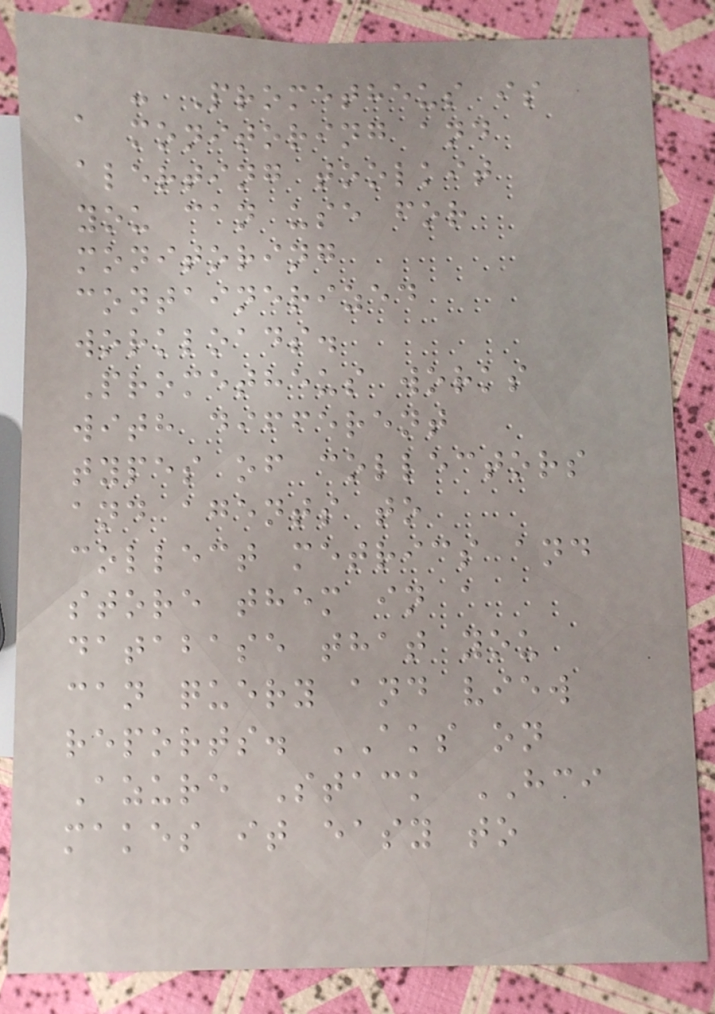- Prometheus is
a monitoring and
alerting toolkit
you can use for
monitoring
containerized
workloads.
Prometheus works
with different
types of collectors
and agents to
collect metrics and
store them in a
database that you
can query and view
reports. AKS on
Azure Stack HCI
makes it easy to
